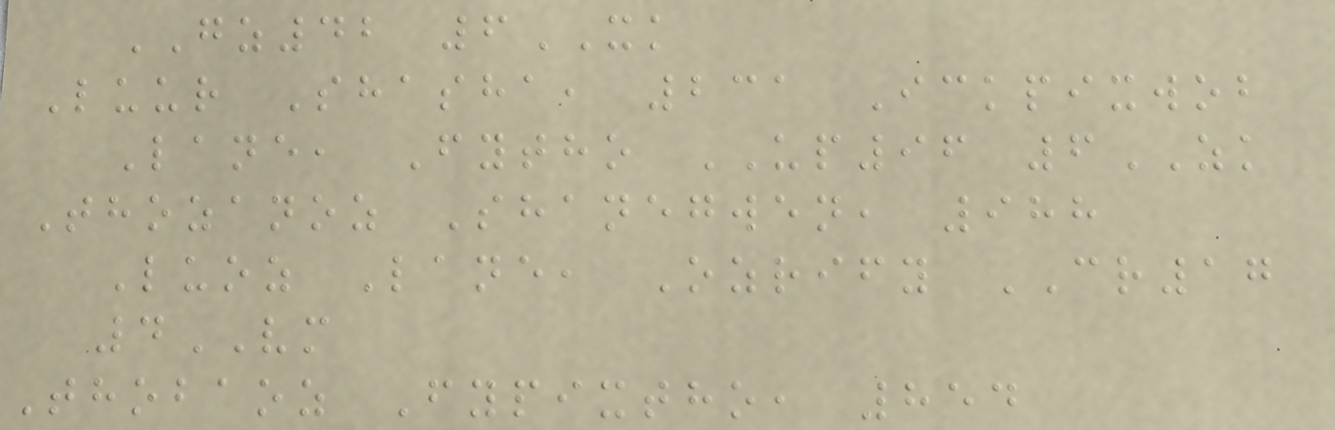GZ42 6XK
Luur Shasha, 231 Ickpixwob
Lane, Fytho UP96 6ZK
Thozanoz Shanegwen, 988
Luoz Lane, Ozrify CR17
4VM
Thobaoz Fypixtho, 854
